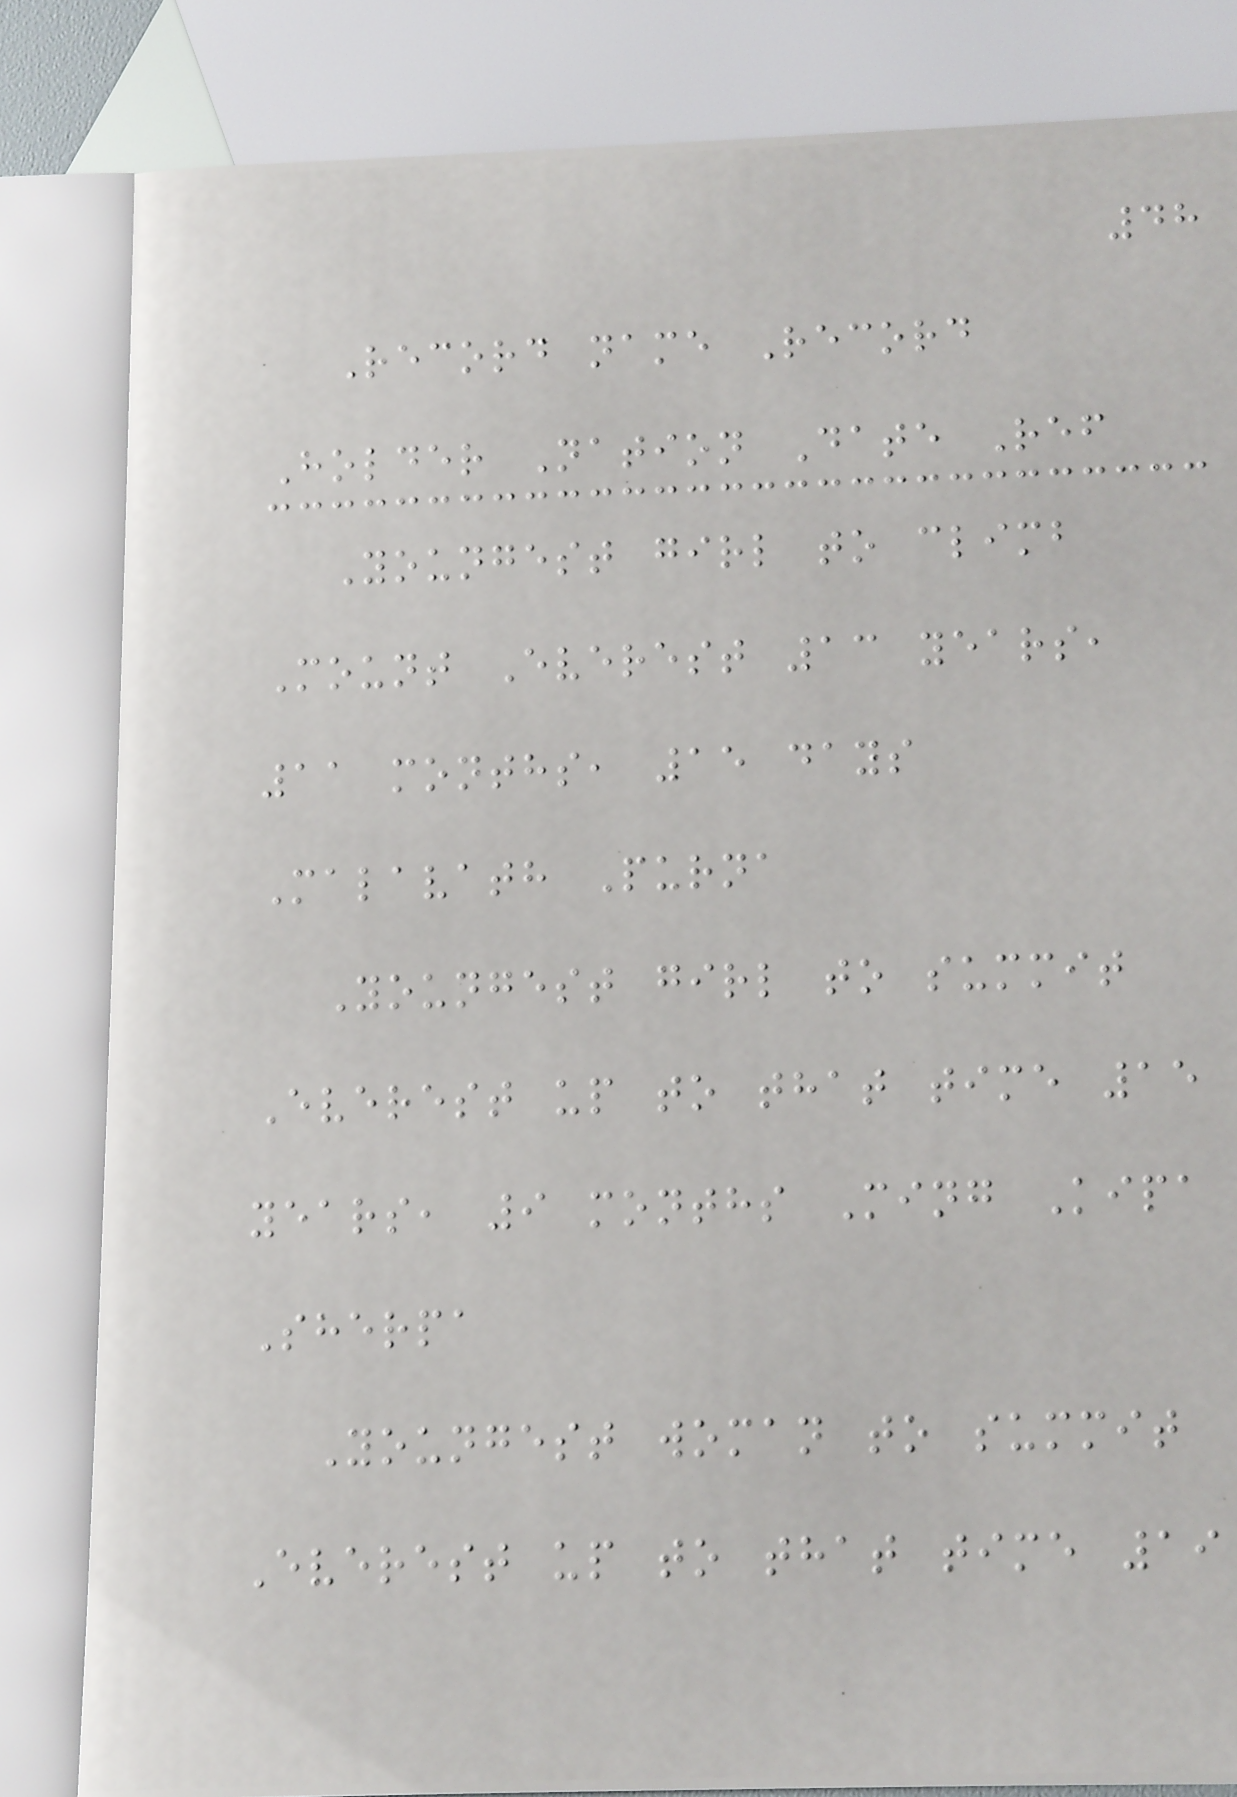48
Record name Record
Holder Nation Date Ref
Youngest girl to climb
Mount Everest 13 years,
11 months, 15 days
Malavath Purna
Youngest girl to summit
Everest up to that time 15
years, 9 months Ming Kipa
Sherpa
Youngest woman to summit
Everest up to that time 19
